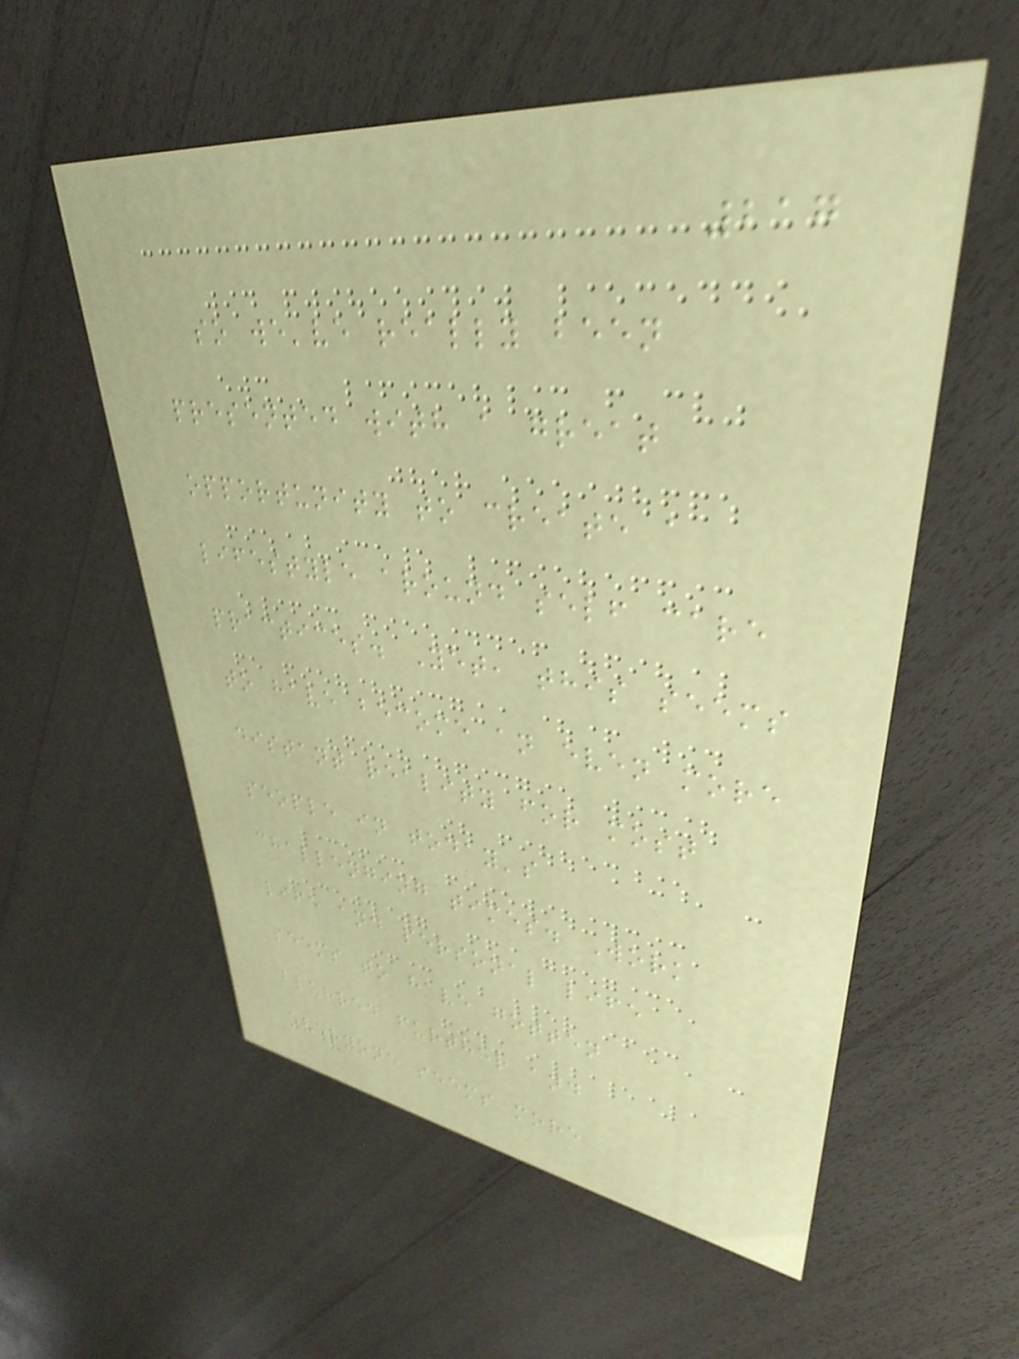217
so we've really been
presented with a great
opportunity to create a
lifestyle around self care
practices. Yet, this seems
to have become an even more
distant reality for most
people in today's
challenging times. Work
life and personal life
seems to have gotten
blurred further and
everyone seems more
